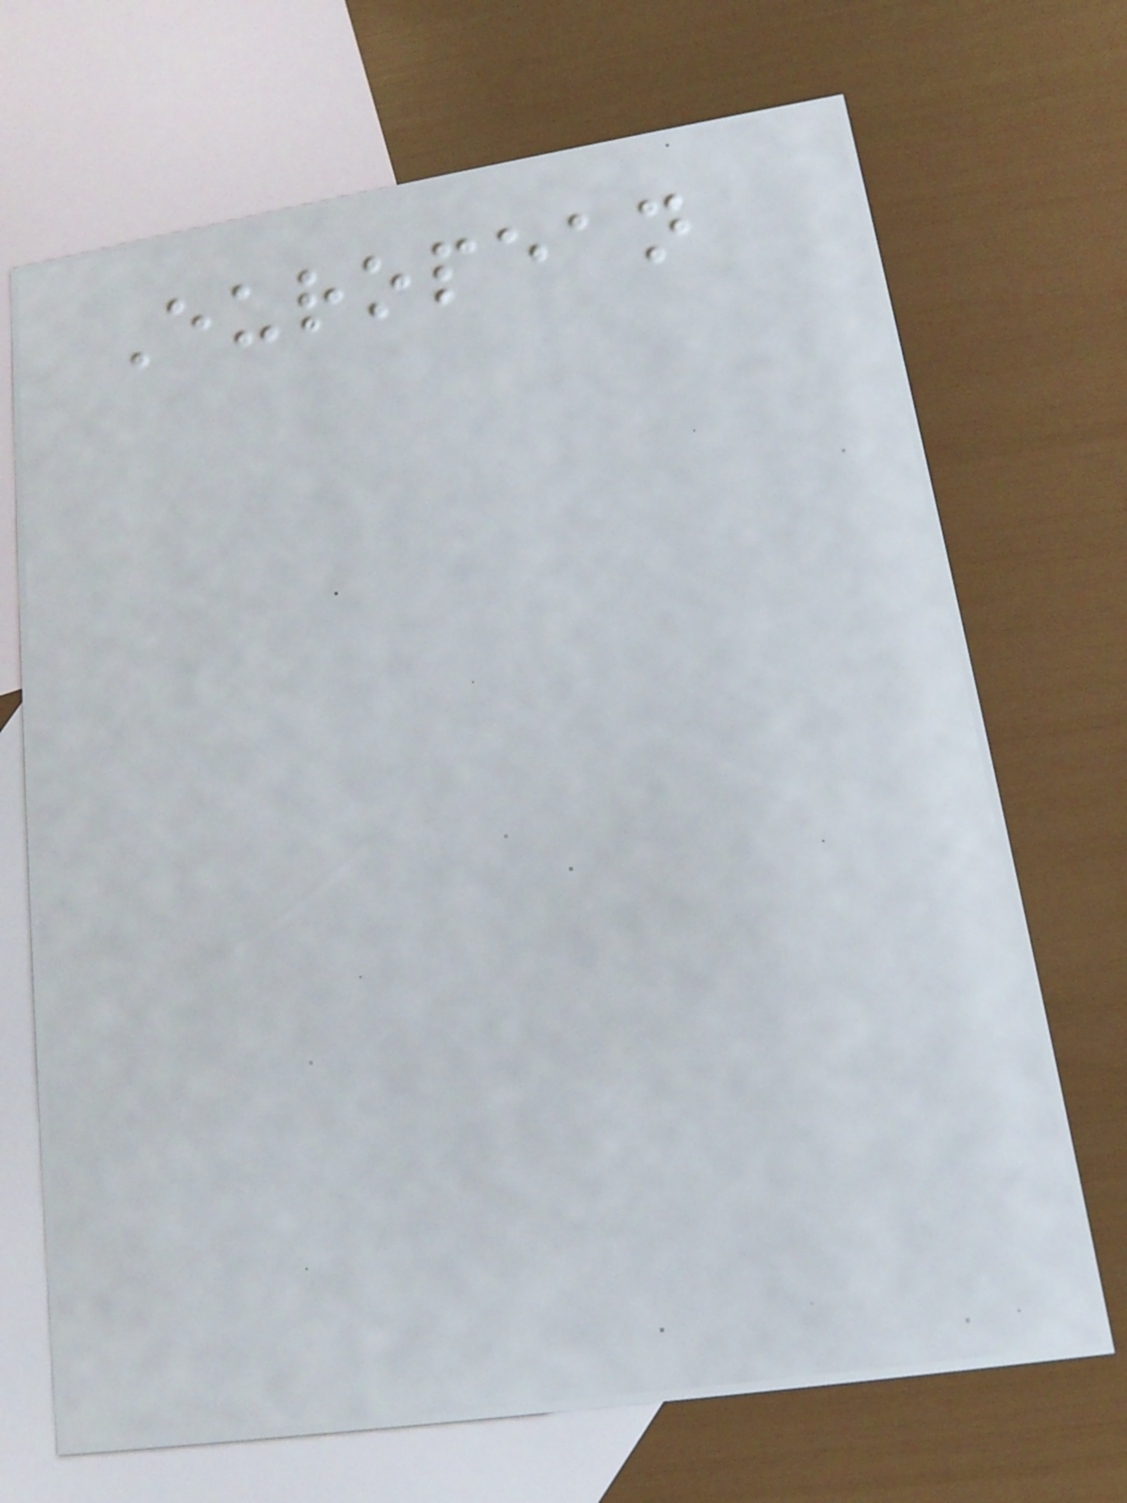European
